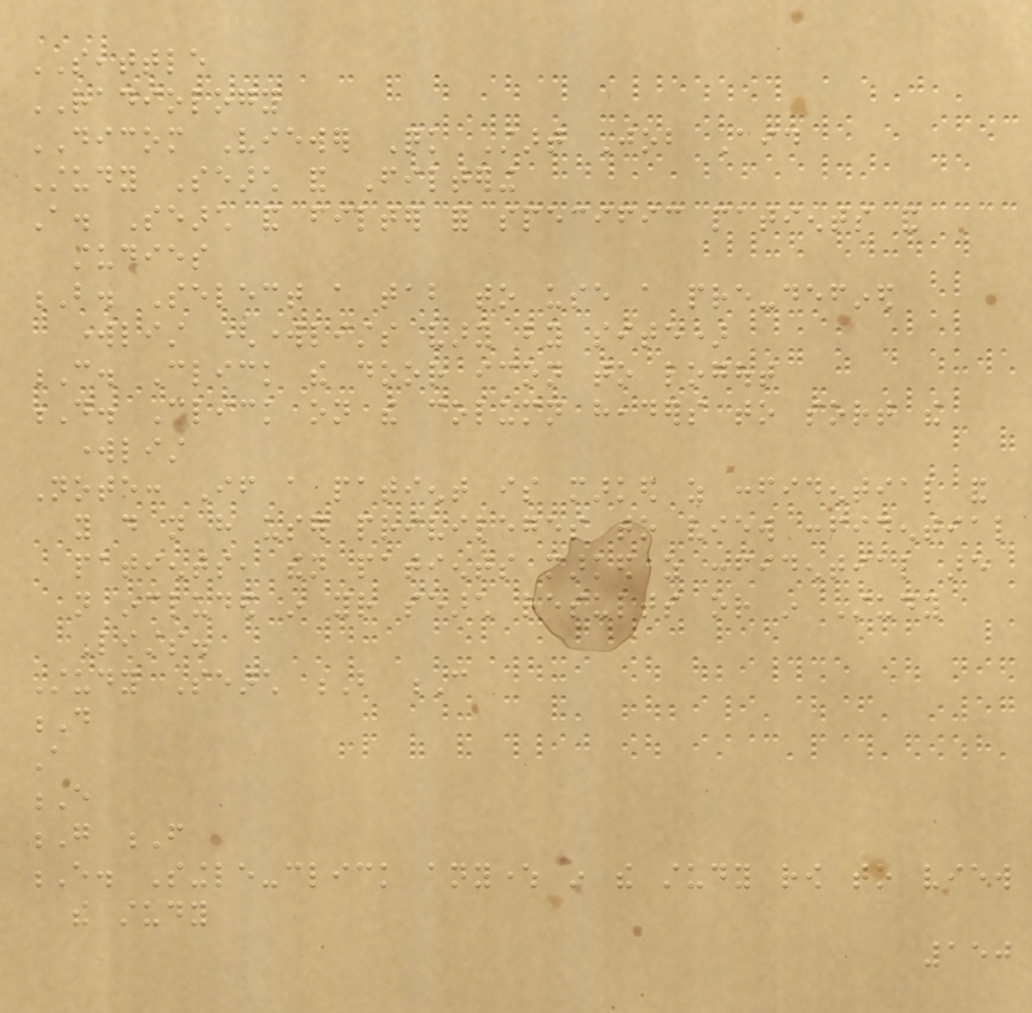SEATTLE
RADIOLOGY
DICOM Viewer Quick Start Job Aid
Study Search and Filtering
A. Search and filter for specific patients and
studies
B. Select a tab to use a pre-defined
worklist (worklists vary by site)
C. Click the door icon to logout
D. Click on the column headers to sort the
worklist
Note: If a patient is marked as confidential and
you do not have user privileges to view confidential
patients, then patients marked as confidential are
not included in your search results or in Study
Lists.
Study Search B C
D
A
E
G F
E. Single-click anywhere in the study row to view
the study
150
